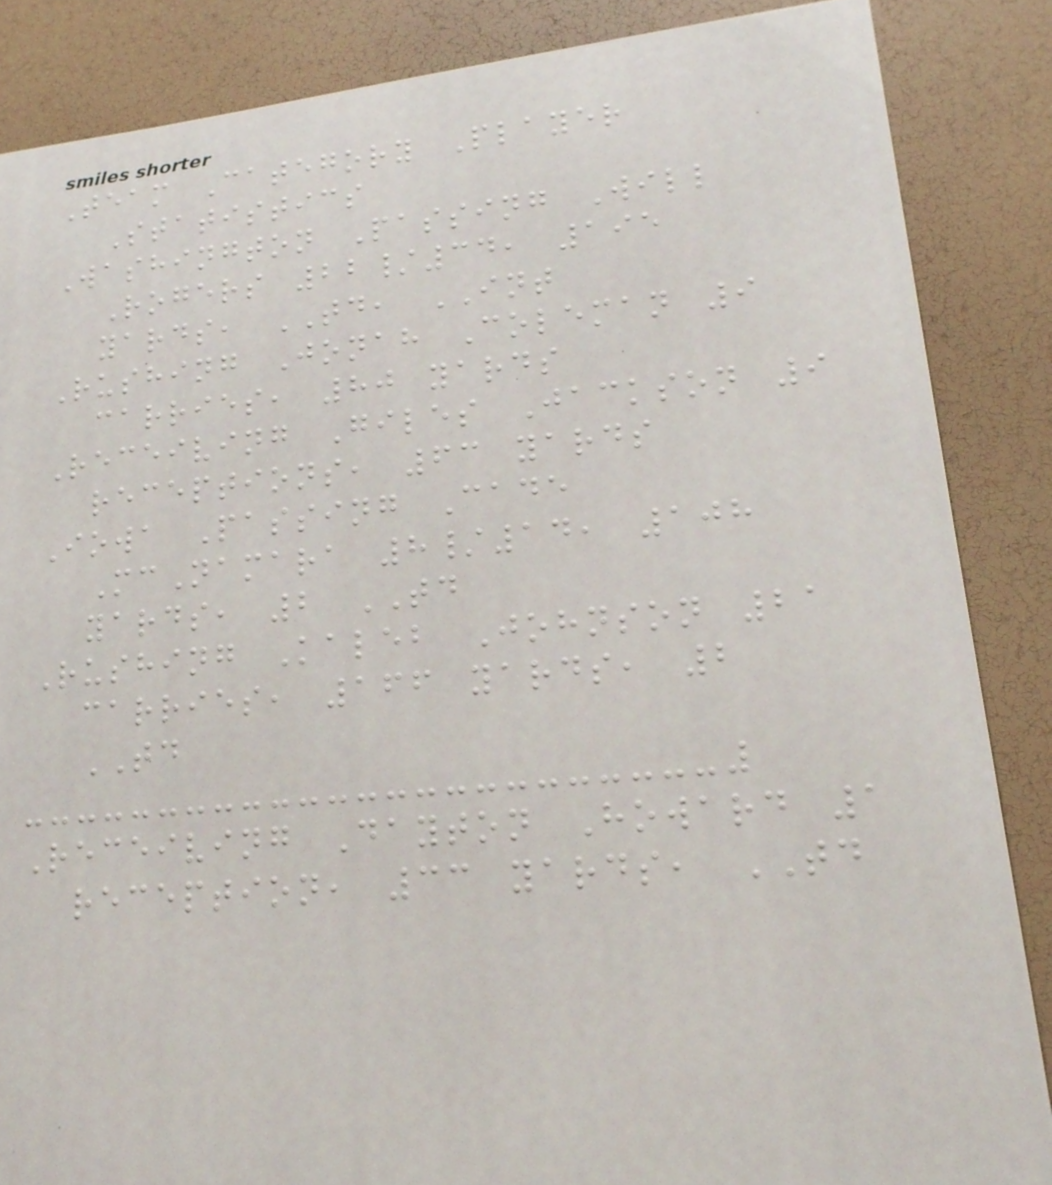Team Category Player
Statistics
Washington Passing Will
Rogers 22/34, 195
yards, TD, INT
Rushing Jonah Coleman 9
carries, 80 yards
Receiving Giles Jackson 9
receptions, 63 yards
Iowa Passing Cade
McNamara 8/14, 108
yards, 2 TD
Rushing Kaleb Johnson 21
carries, 166 yards, 2
TD
Receiving Dayton Howard 1
reception, 33 yards, TD
